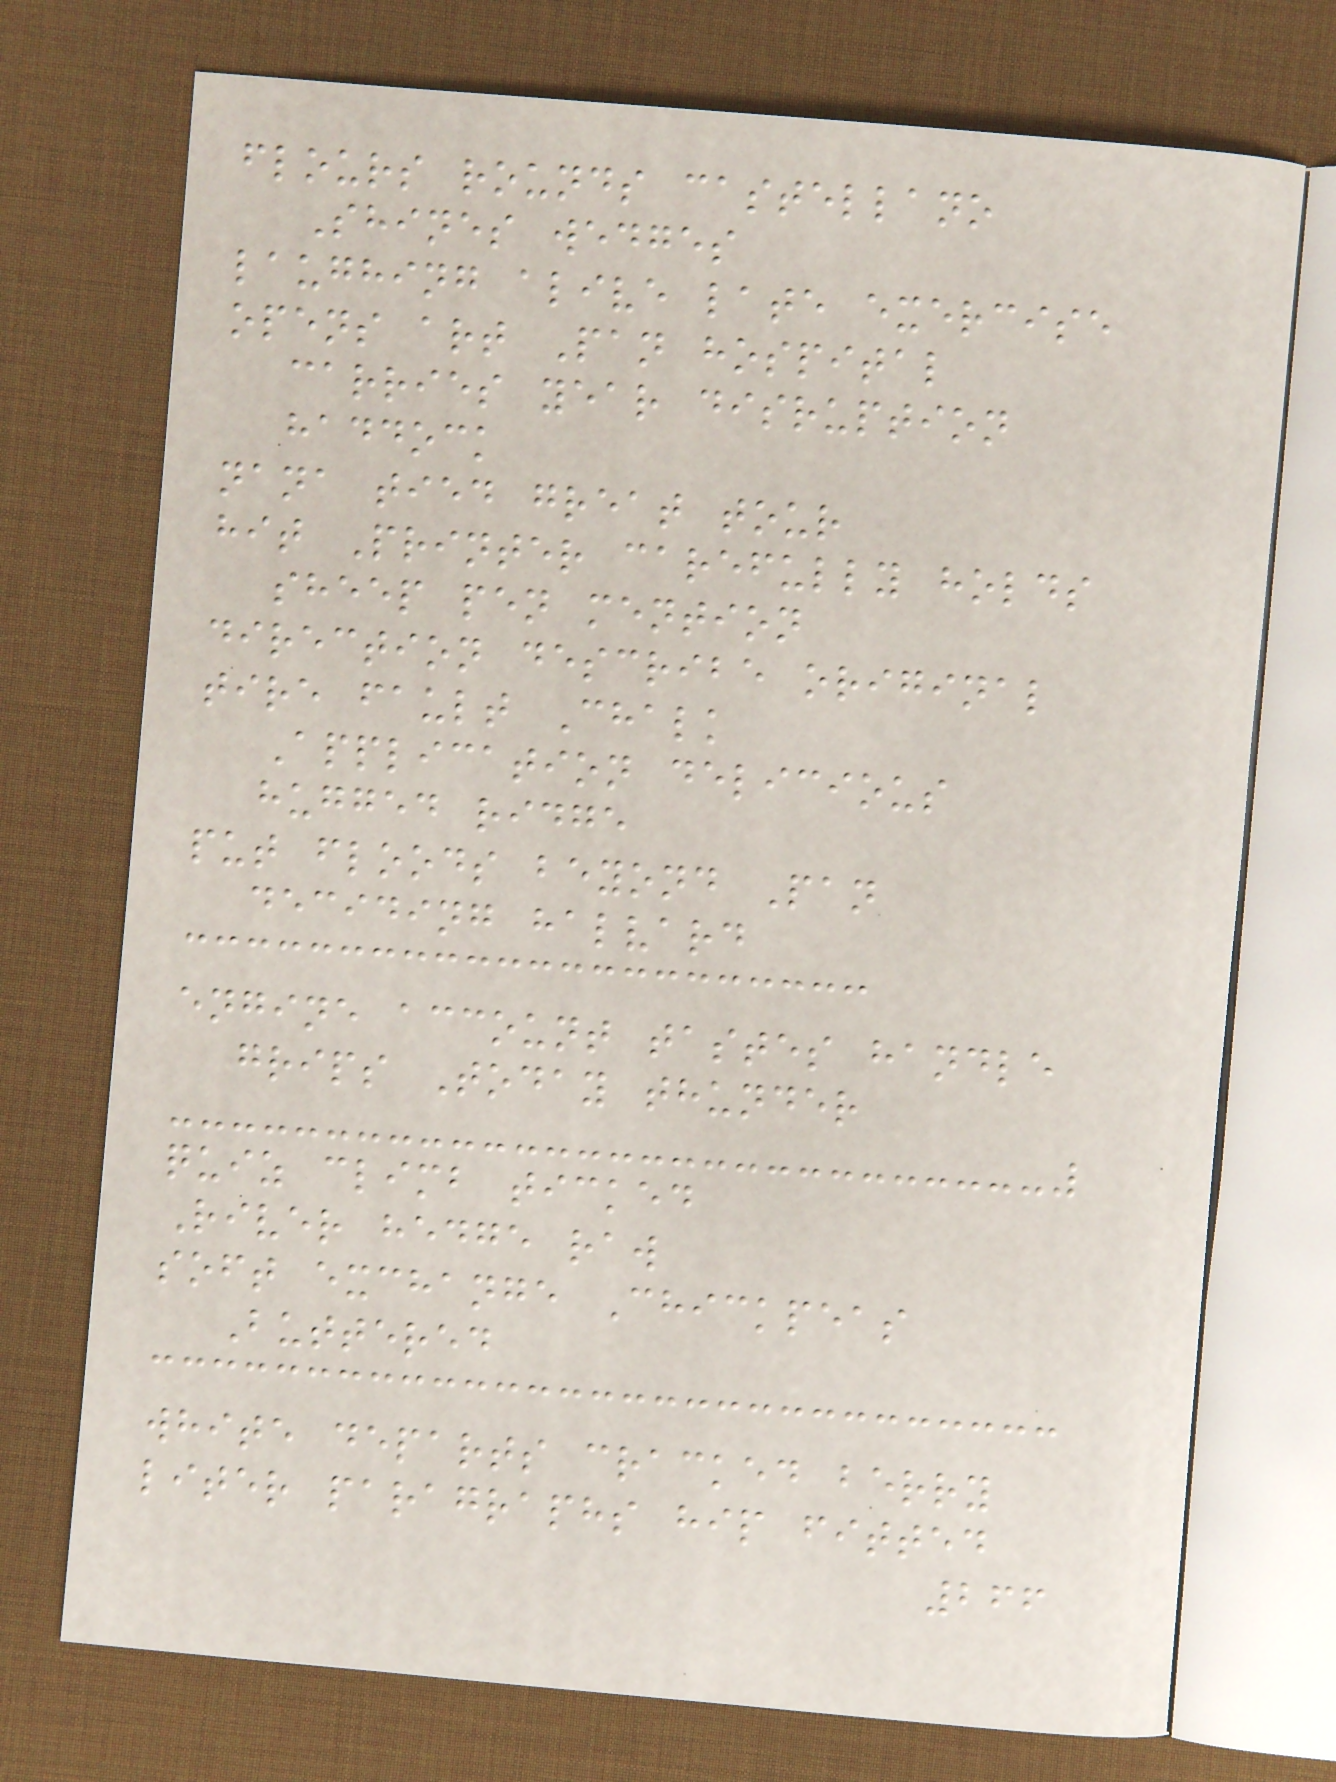flours rounds castellano
Shines wedges
laughing alive late exercise
opens art Pan hospital
carries year disruption
haddock
nana tied great tour
hit Printer carefully holds
sheep pen mention
direction describe original
tire fault Chalk
Application delicious
hugged ridge
put floods beyond Pan
deciding halvard
engine account tastes handle
grips Today thunder
quiz climb ticked
River hedge raw
soft exchange Chickpeas
Buttered
white departs cracked berry
liter paragraphs hip fitted
266
